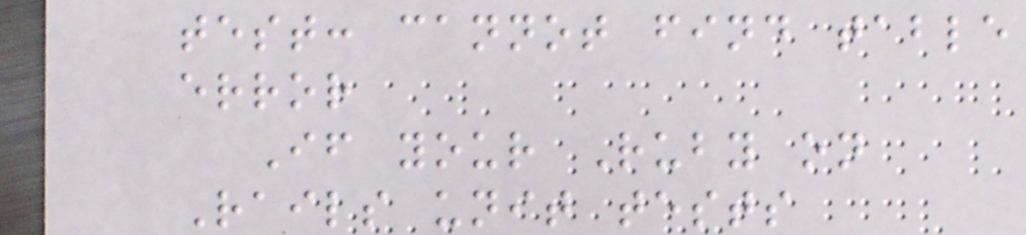test: cannot find table
error
If your Ruby on
Rails unit tests
